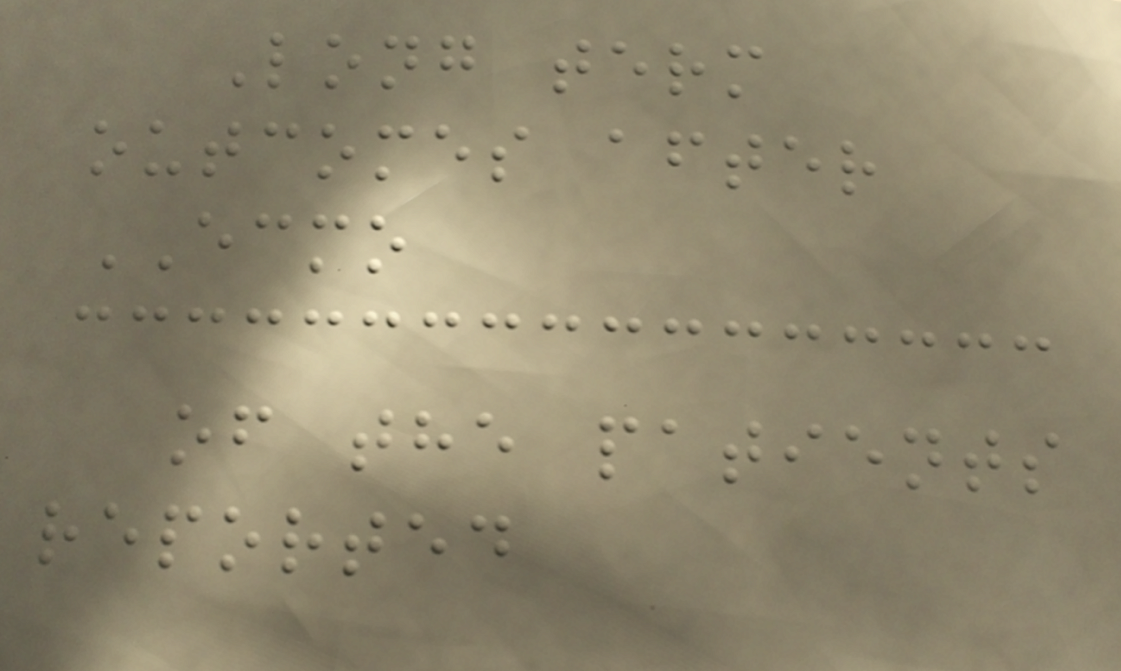Long term
outcomes after
ECMO
of the patients
reported
